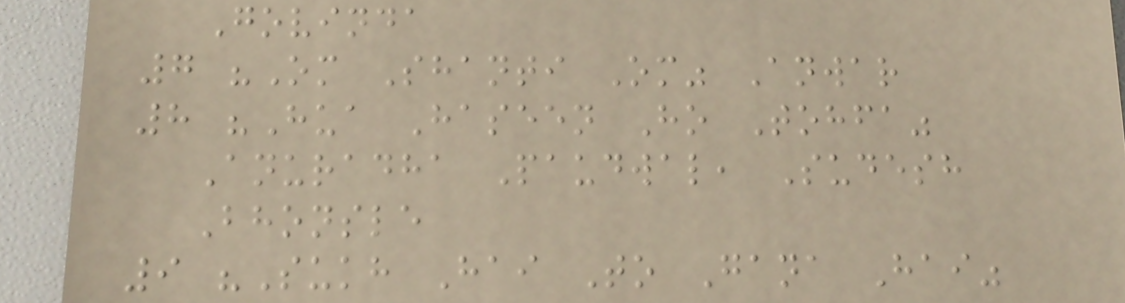Govinda
7 "Om Shanti Om" Anwar
8 "Hua Haseen Ho Tohfa"
Anuradha Paudwal, Sudesh
Bhonsle
9 "Sukh Hai To Gana Hai"
